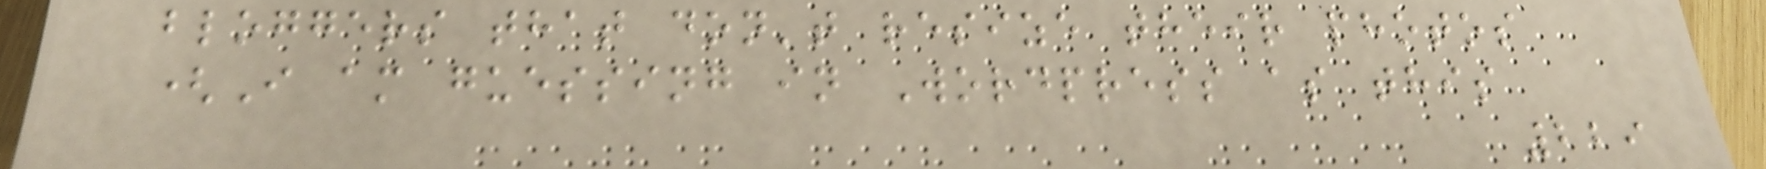bloggers that don't resize their photos
(I am guessing in Wordpress as this
229
